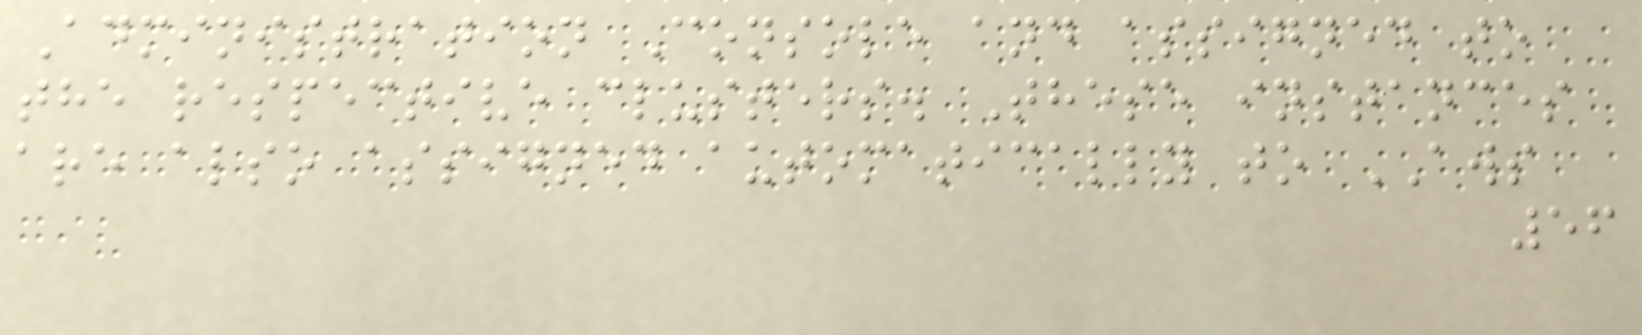Administration Console and assigned to
the respective clusters. These instances
are also assigned automatically to AWS
56
